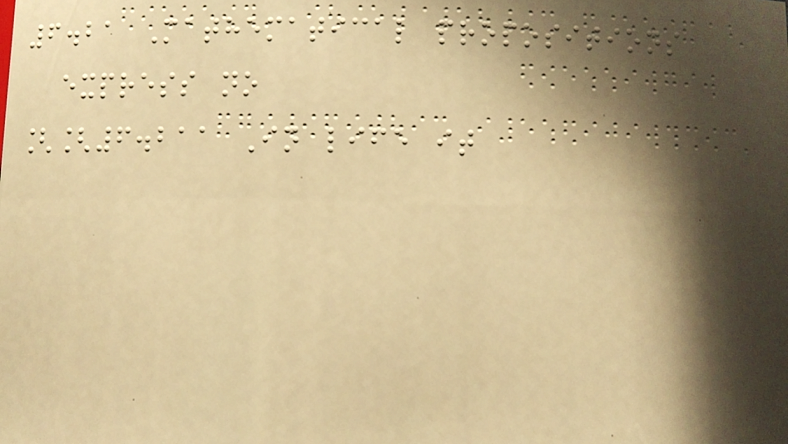6.21 Mathematical propositions
express no
[[6.211 In life it
